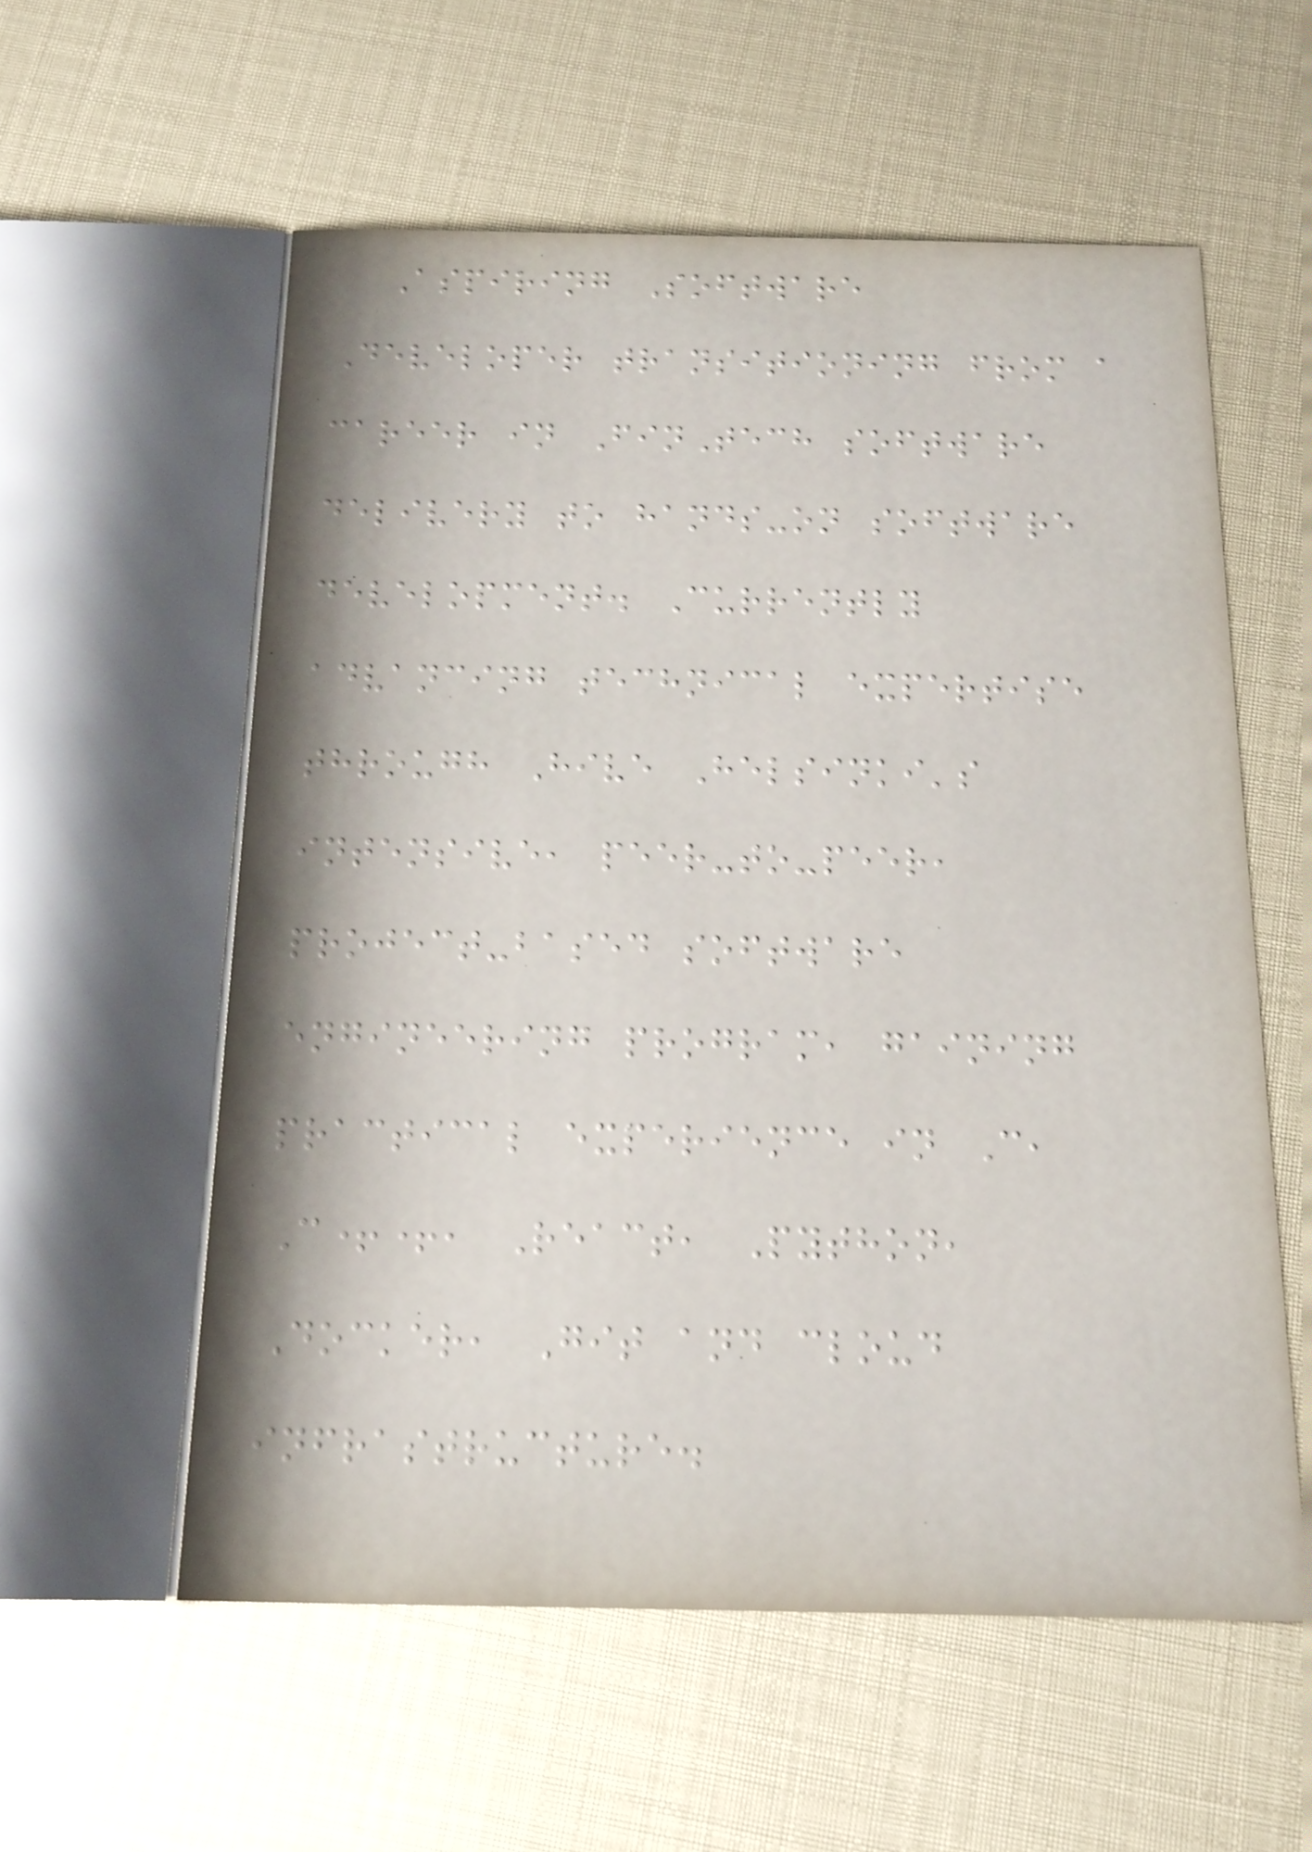Aspiring Software
Developer transitioning from a
career in FinTech software
delivery to hands-on software
development. Currently
advancing technical expertise
through Hive Helsinki's
intensive, peer-to-peer,
project-based software
engineering program, gaining
practical experience in C,
C++, React, Python,
Docker, Git and cloud
infrastructure.
